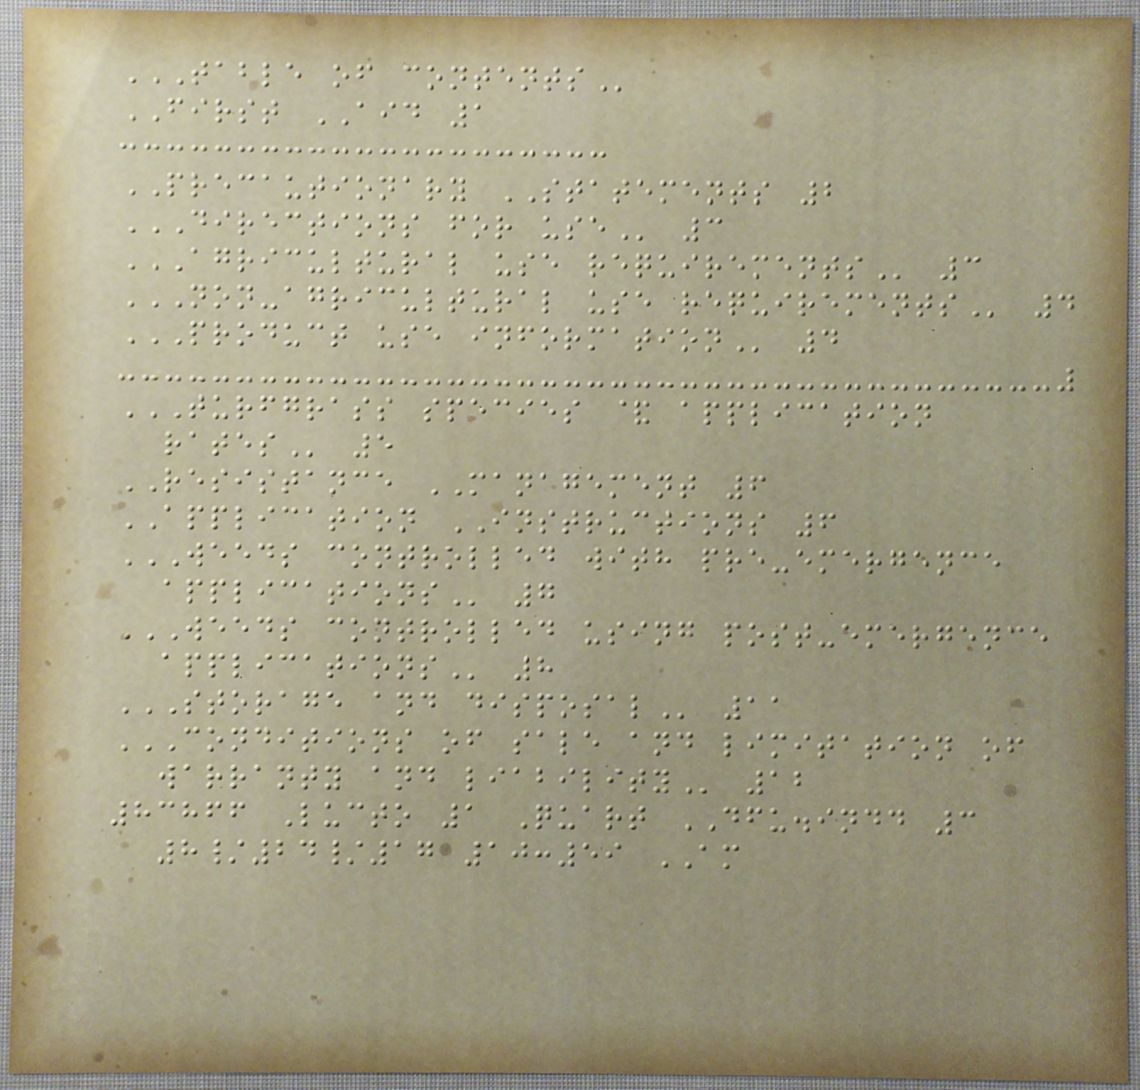TABLE OF CONTENTS
FIRST AID 1
PRECAUTIONARY STATEMENTS 2
DIRECTIONS FOR USE 3
AGRICULTURAL USE REQUIREMENTS 3
NON-AGRICULTURAL USE REQUIREMENTS 4
PRODUCT USE INFORMATION 4
TURFGRASS SPECIES & APPLICATION
RATES 5
RESISTANCE MANAGEMENT 6
APPLICATION INSTRUCTIONS 6
WEEDS CONTROLLED WITH PRE-EMERGENCE
APPLICATIONS 7
WEEDS CONTROLLED USING POST-EMERGENCE
APPLICATIONS 8
STORAGE AND DISPOSAL 11
CONDITIONS OF SALE AND LIMITATION OF
WARRANTY AND LIABILITY 12
83866 Lucto 1 Quart DFU.indd 3
8/24/17 10:59 AM
